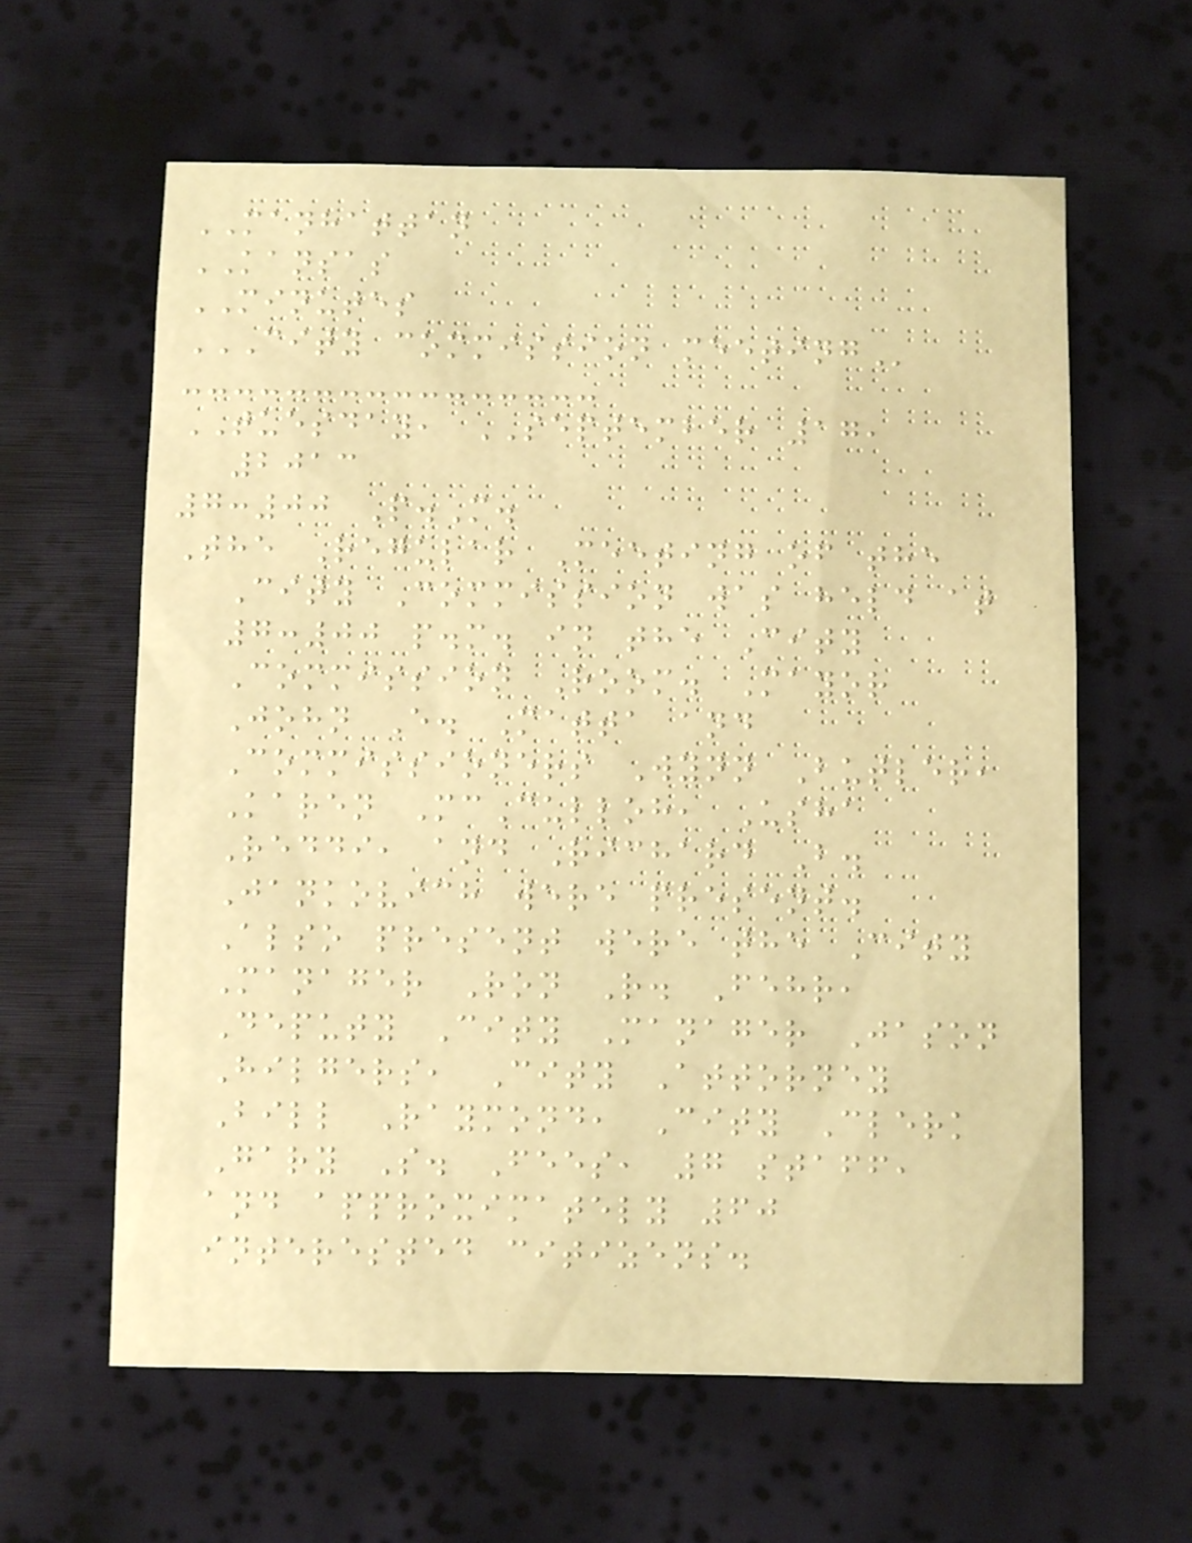MANHATTAN
KANSAS
MINUTES
CITY COMMISSION MEETING
TUESDAY, SEPTEMBER 17,
2013
7:00 P.M.
The Regular Meeting of the
City Commission was held at
7:00 p.m. in the City
Commission Room. Mayor
John E. Matta and
Commissioners Wynn Butler,
Karen McCulloh, Usha
Reddi, and Richard B.
Jankovich were present.
Also present were the City
Manager Ron R. Fehr,
Deputy City Manager Jason
Hilgers, City Attorney
Bill Raymond, City Clerk
Gary S. Fees, 7 staff,
and approximately 60
interested citizens.
